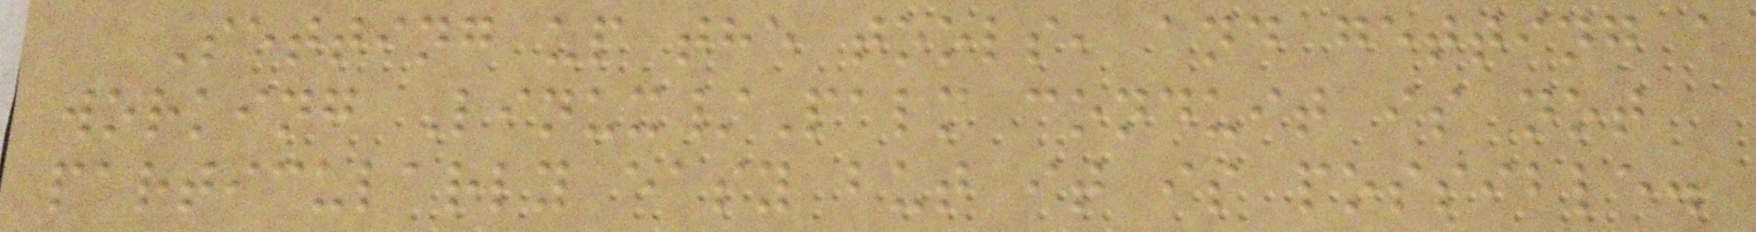Setting up the tools, and getting a
working Linux/Palm conduit is not
particularly easy but it is possible.
